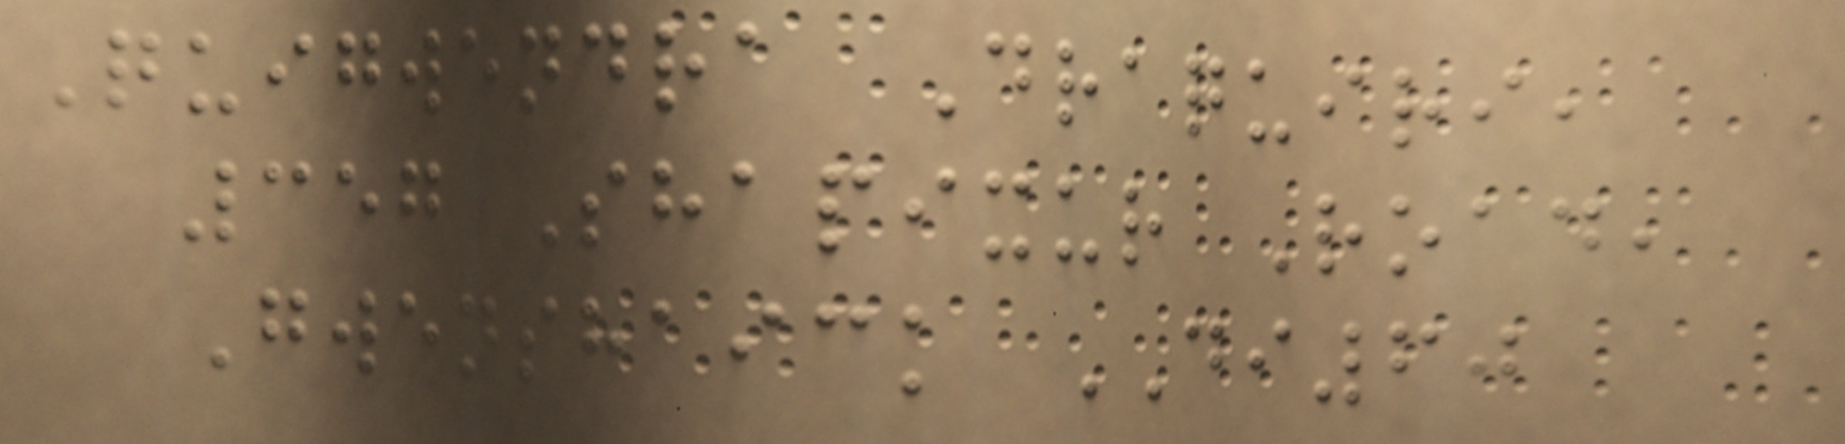Quigwendra Draquiri,
357 Shapixur Road,
Gwenshaick DI60
